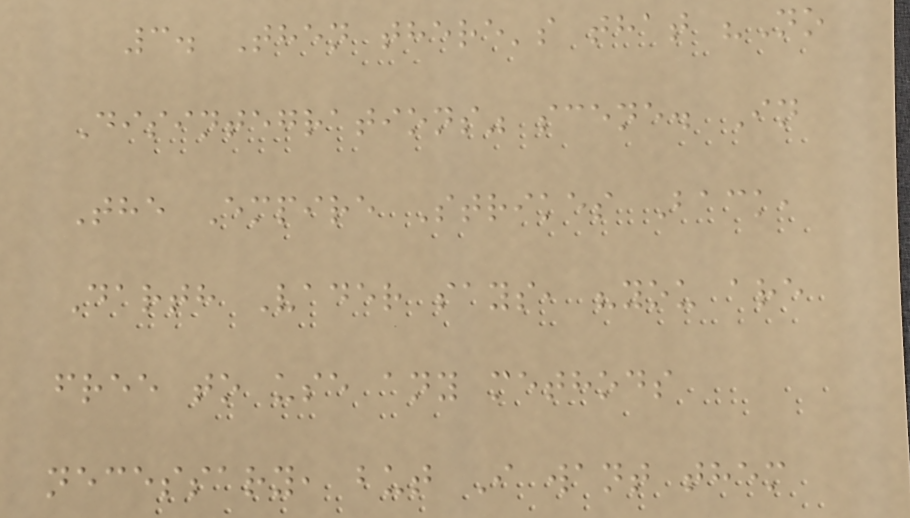3. Then there's that "No
Disintegrations" scene. In
The Empire Strikes Back,
Darth Vader says, "you are
free to use any methods
necessary, but I want them
